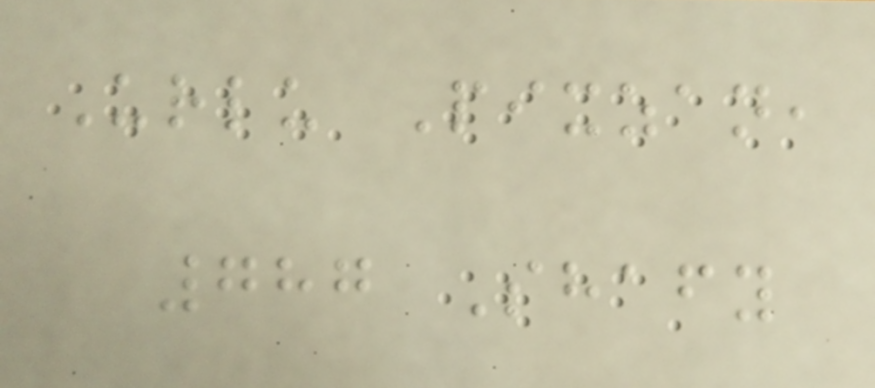Urlu Pixzan,
787 Shafy
